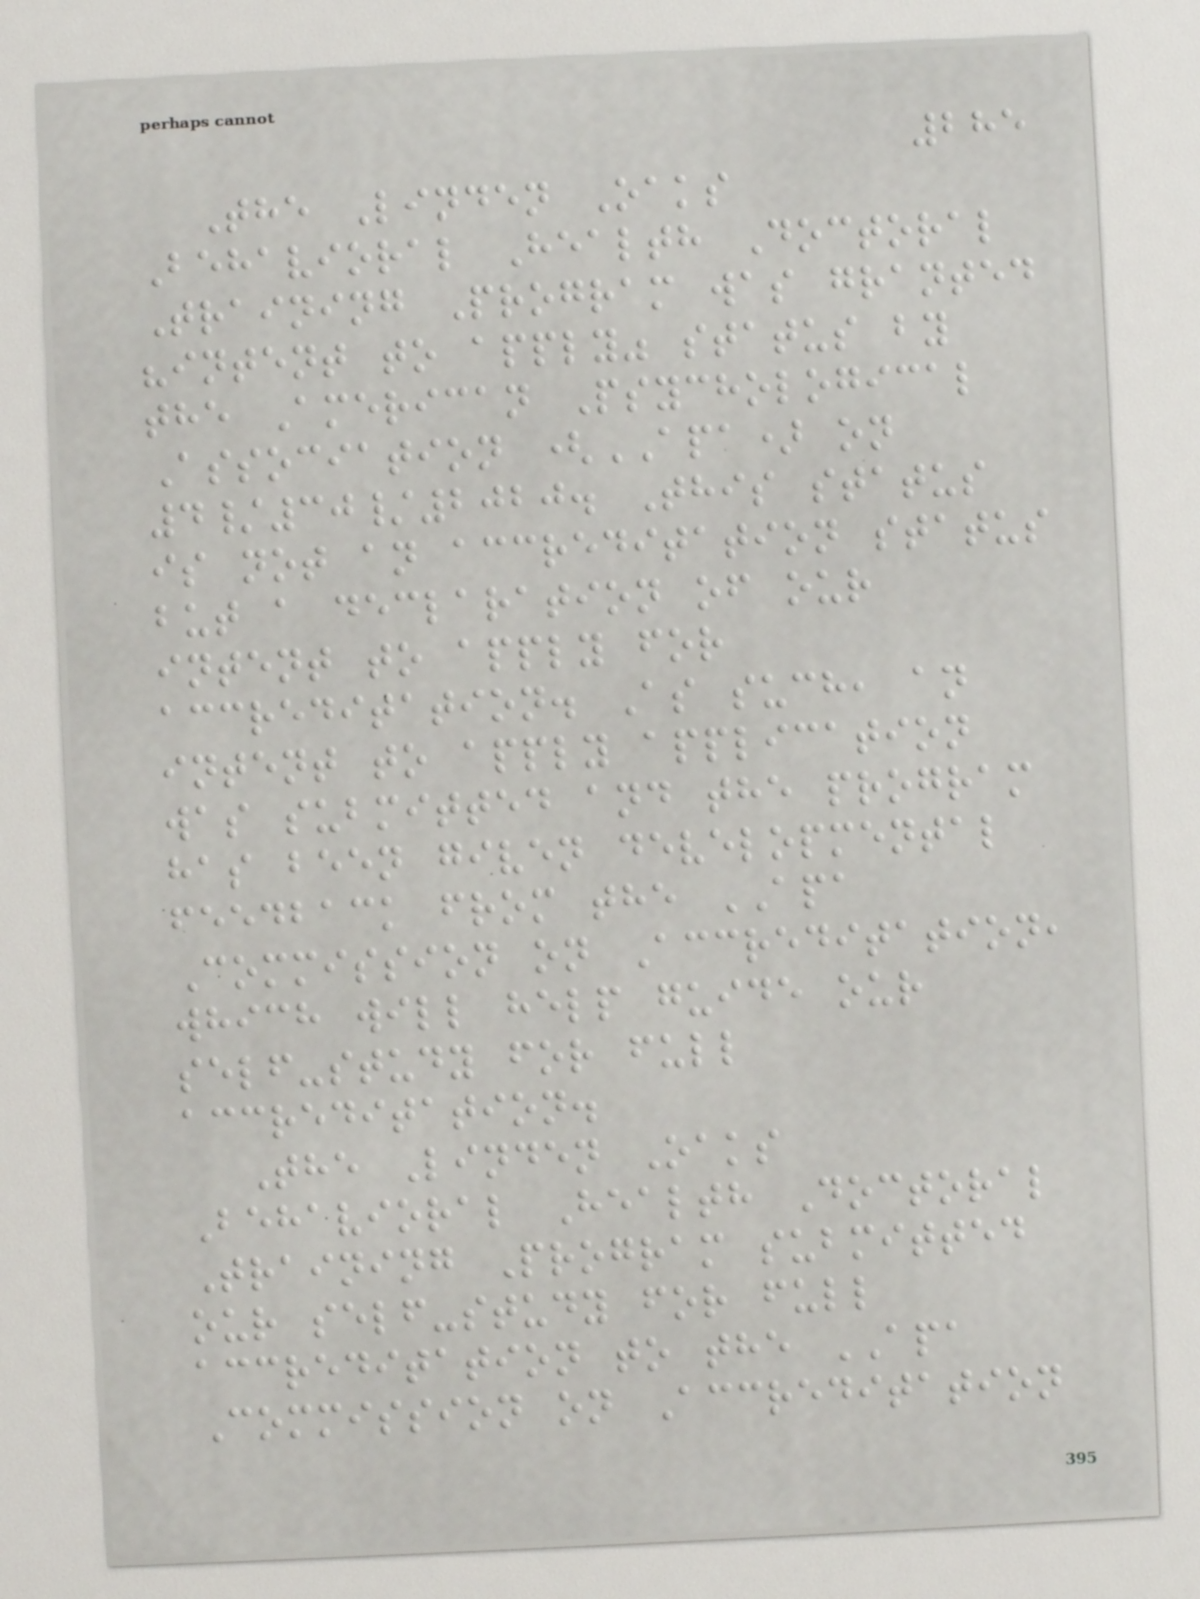285
The Linden Oaks
Behavioral Health Doctoral
Training Program was granted
"intent to apply" status by
the American Psychological
Association (APA) on
4/30/2020. This status
is not an accreditation status
but a declaration of our
intent to apply for
accreditation. As such, an
intent to apply application
was submitted and the program
has been given developmental
feedback from the APA
Commission on Accreditation,
which will help guide our
self-study for full
accreditation.
The Linden Oaks
Behavioral Health Doctoral
Training Program submitted
our self-study for full
accreditation to the APA
Commission on Accreditation
